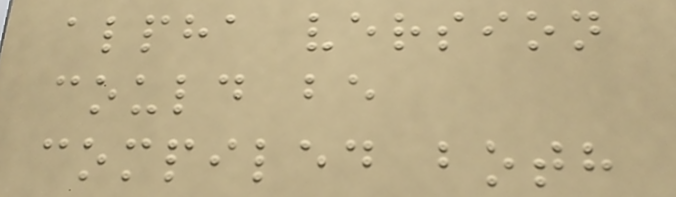alpha version
could be
compiled both
